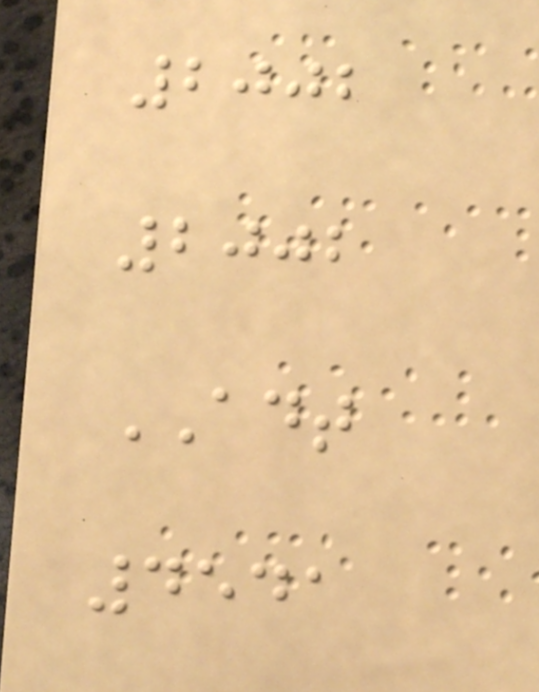2002
2002
ADT
4541
